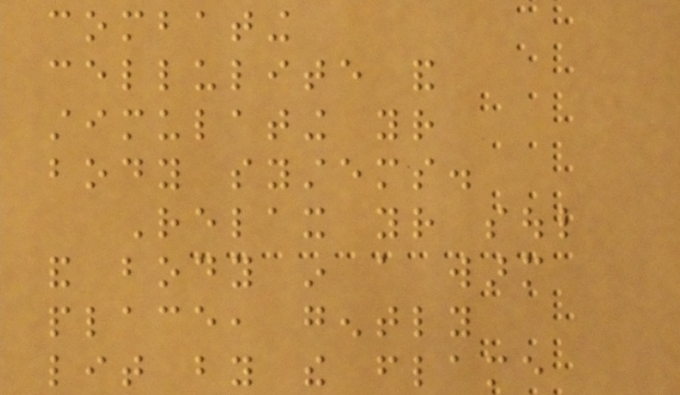combating
cellulite and
stimulating your
body systems.
Relax your soul
and body in a warm
place, gently
lit by the flame
